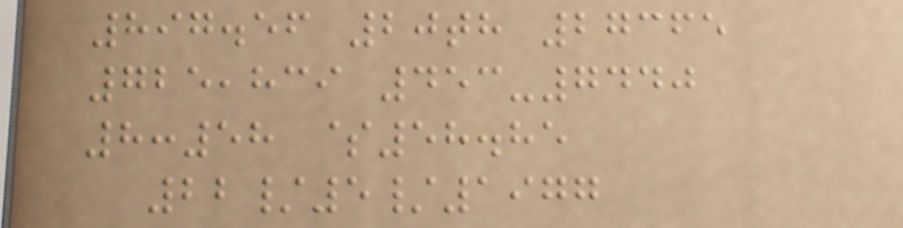897.56 20th 27365
725,839 453-7440
8:58 $58.85
22/5/1977
